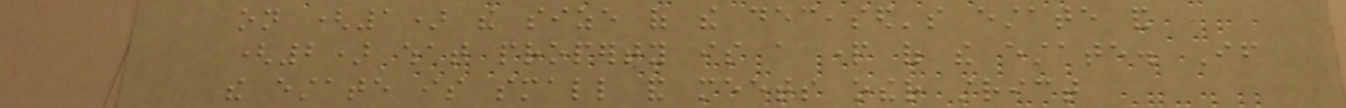on (1) the size of the deceased's estate and
(2) what property is a part of the estate. If
the estate is small and meets other strict
